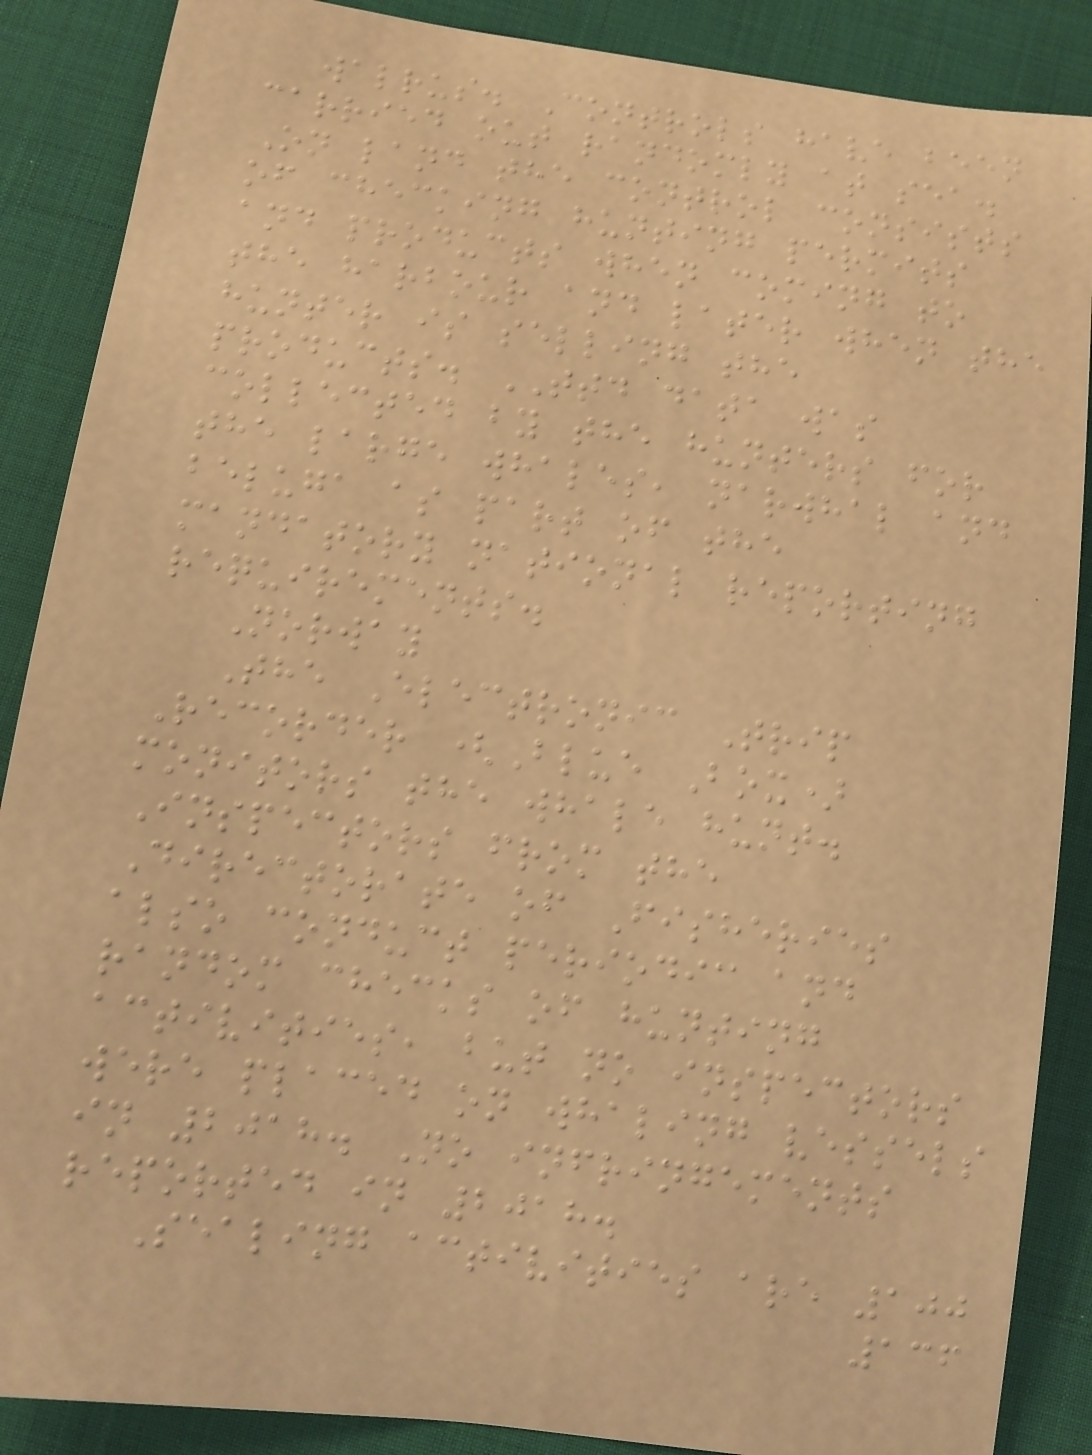walrus. Controls have been
carried out randomly at sea.
On land the control consists
of checking hunting permits
and products when coming to
the harbour and later when the
hunter is selling the
products. TTD data was
collected by the hunters for
the large whales, narwhal and
beluga as part of the
mandatory national reporting
requirements.
Norway
The Electronic Trip
Recorder (Blue Box)
monitors the whale hunt.
Inspectors from the
Directorate of Fisheries
also conduct periodic and
random checks of hunting
activities, but no inspectors
were placed on whaling vessels
in 2018. No infringements
reported in 2018.
Sealing activities are 100
136
